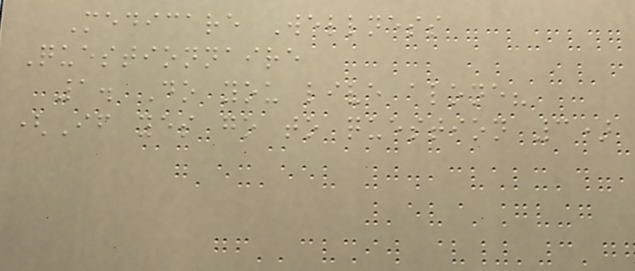Medicare Wellness
Questionnaire
1. Do you live alone?
(If yes go to question 3)
